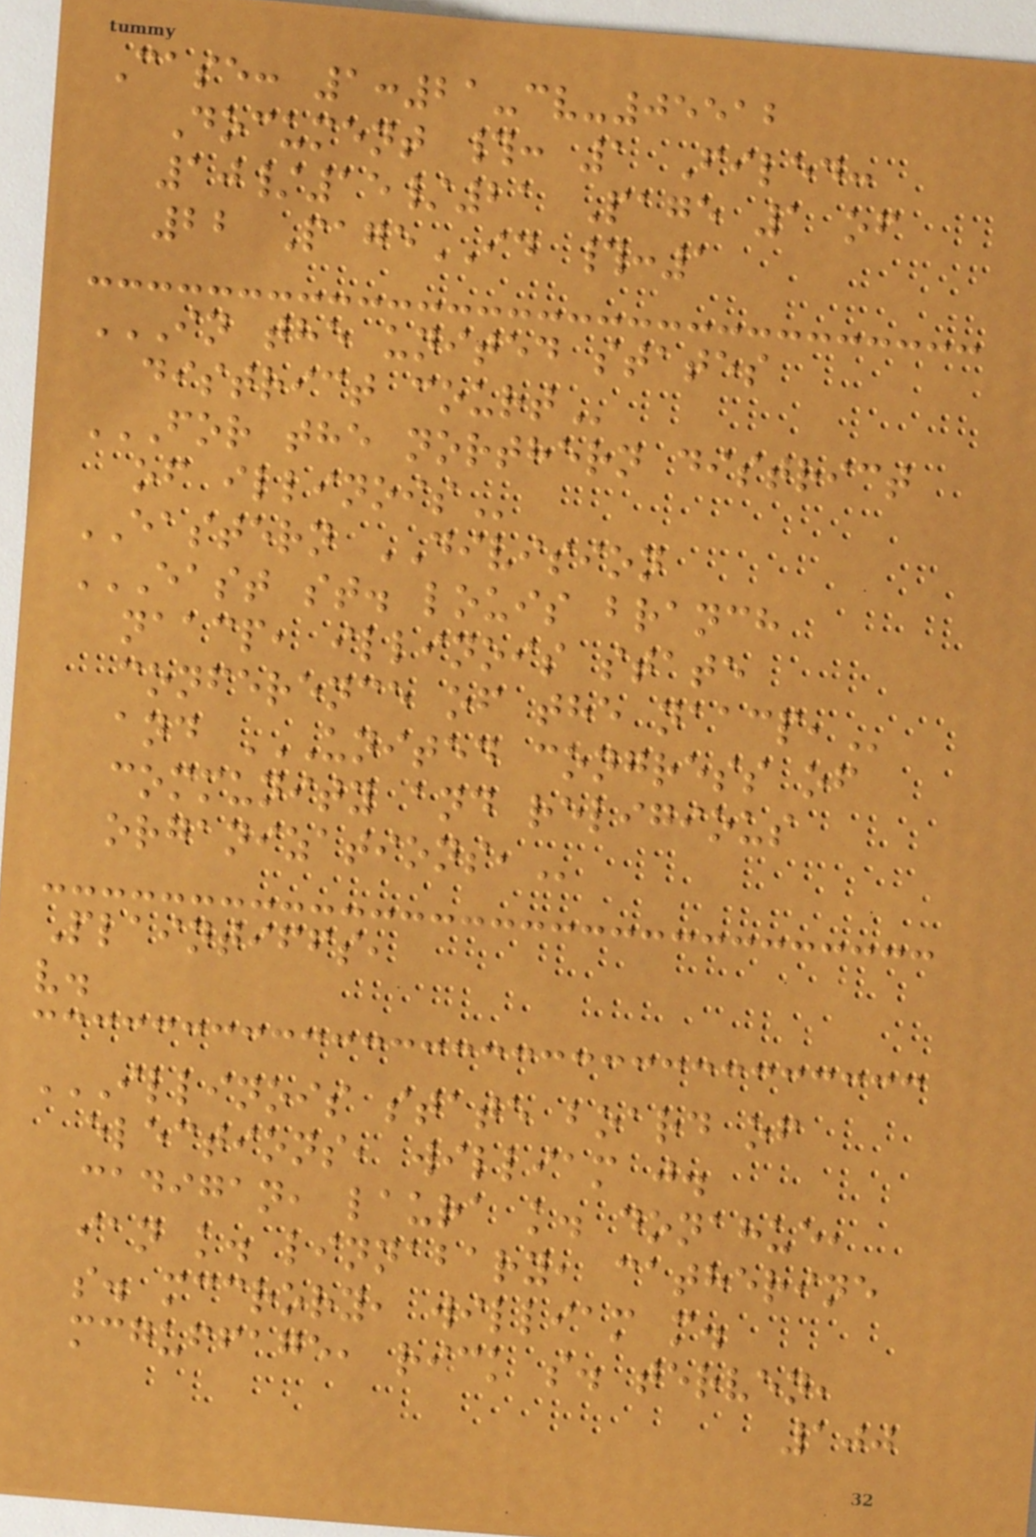Case: 1:21-cv-05512
Document #: 1 Filed:
10/15/21 Page 1 of
22 PageID #:1
IN THE UNITED STATES
DISTRICT COURT
FOR THE NORTHERN DISTRICT
OF ILLINOIS
EASTERN DIVISION
EAST ST. LOUIS BRANCH
NAACP, ILLINOIS STATE
CONFERENCE OF THE NAACP,
and UNITED CONGRESS OF
COMMUNITY AND RELIGIOUS
ORGANIZATIONS,
Plaintiffs,
v.
ILLINOIS STATE BOARD OF
ELECTIONS, WILLIAM J.
CADIGAN, LAURA K. DONAHUE,
IAN K. LINNABARY, CATHERINE
S. MCCRORY, WILLIAM M.
MCGUFFAGE, RICK S. TERVEN,
100
